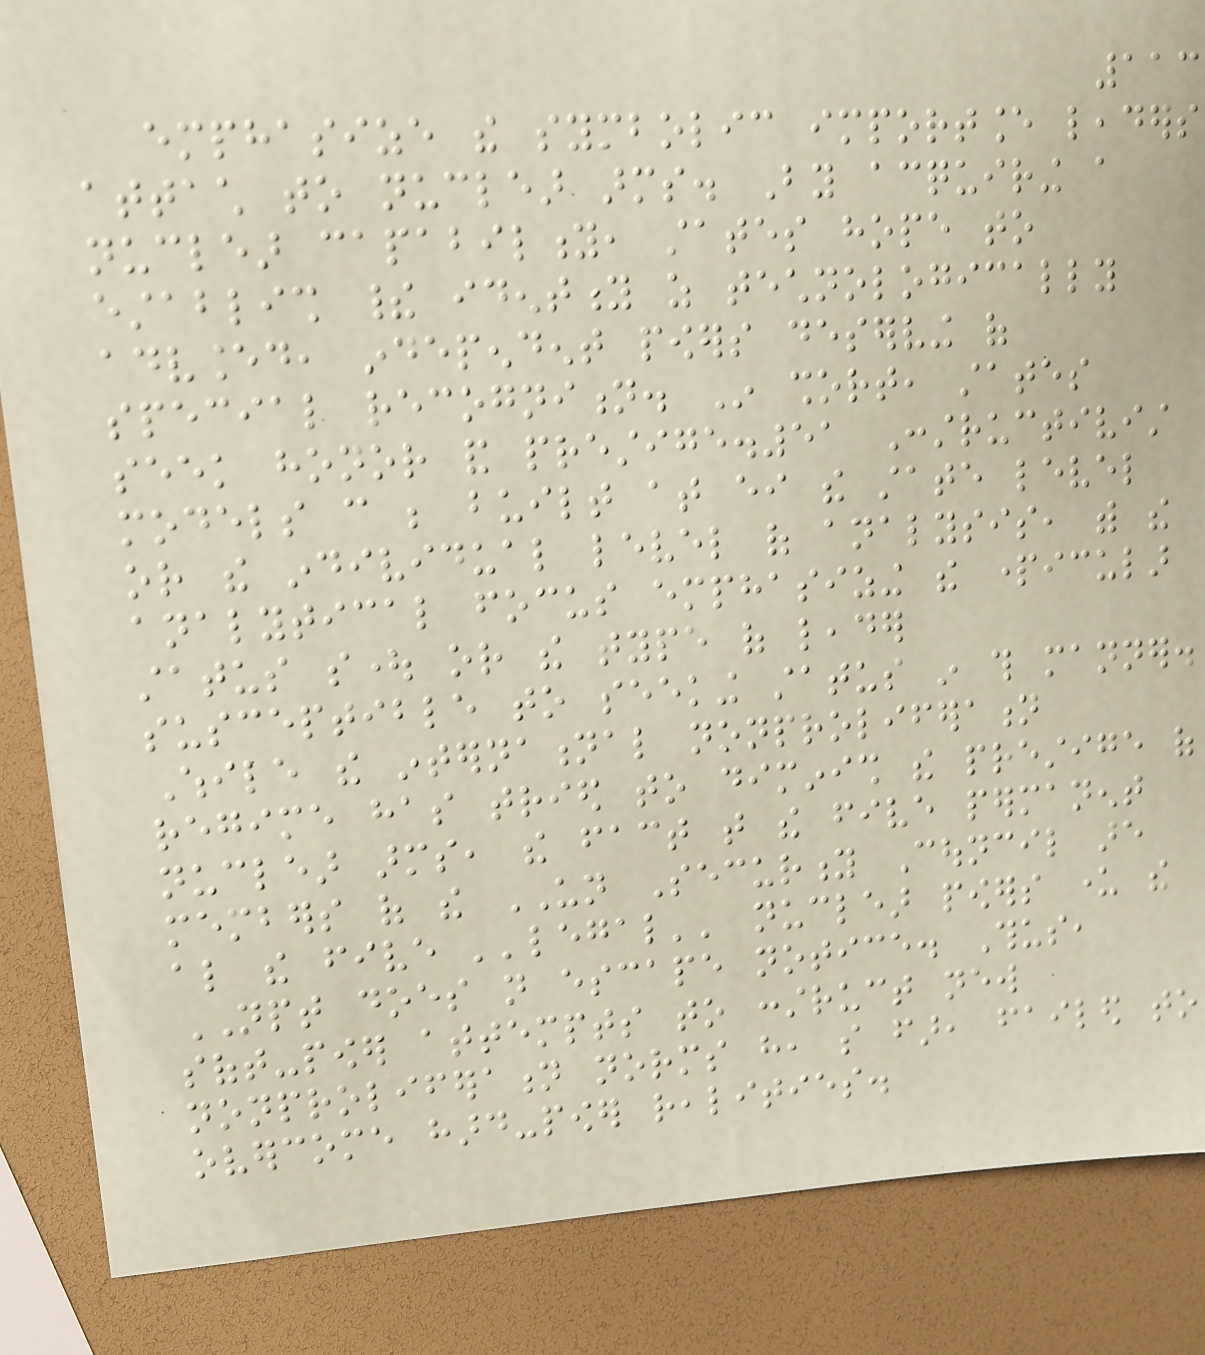113
emphasize the symbolic importance leaders
attach to nuclear arms. By acquiring a
nuclear capability, states hope to
establish their identity as technologically
advanced, independent powers deserving of
special recognition. In short, states
seek honor and prestige.51 Constructivist
models can be built at either the state level
or the individual level of analysis, with the
analytical focus emphasizing the particular
status sought or the type of leader
susceptible to seeking status in this manner.
While the international nonproliferation
regime has tried to diminish the prestige of
nuclear arms, the fact that the five permanent
members of the UN Security Council are
also the five ''legal'' nuclear powers under the
NPT does not escape notice. Thus,
soft-power attempts to construct new
nonproliferation norms have, so far, failed to
overcome hard-power realities.
